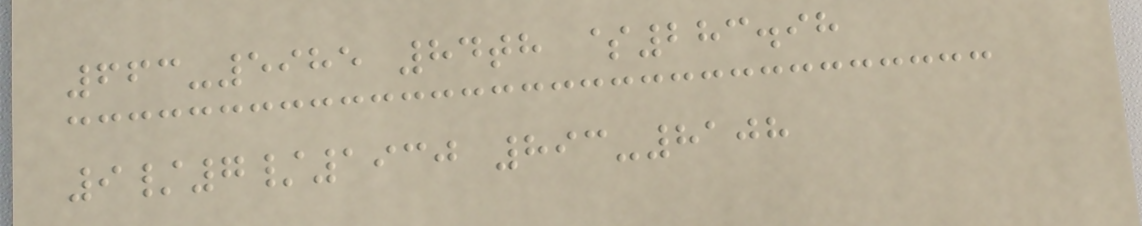663-5985 84th $283.98
9/7/1930 893-8108
